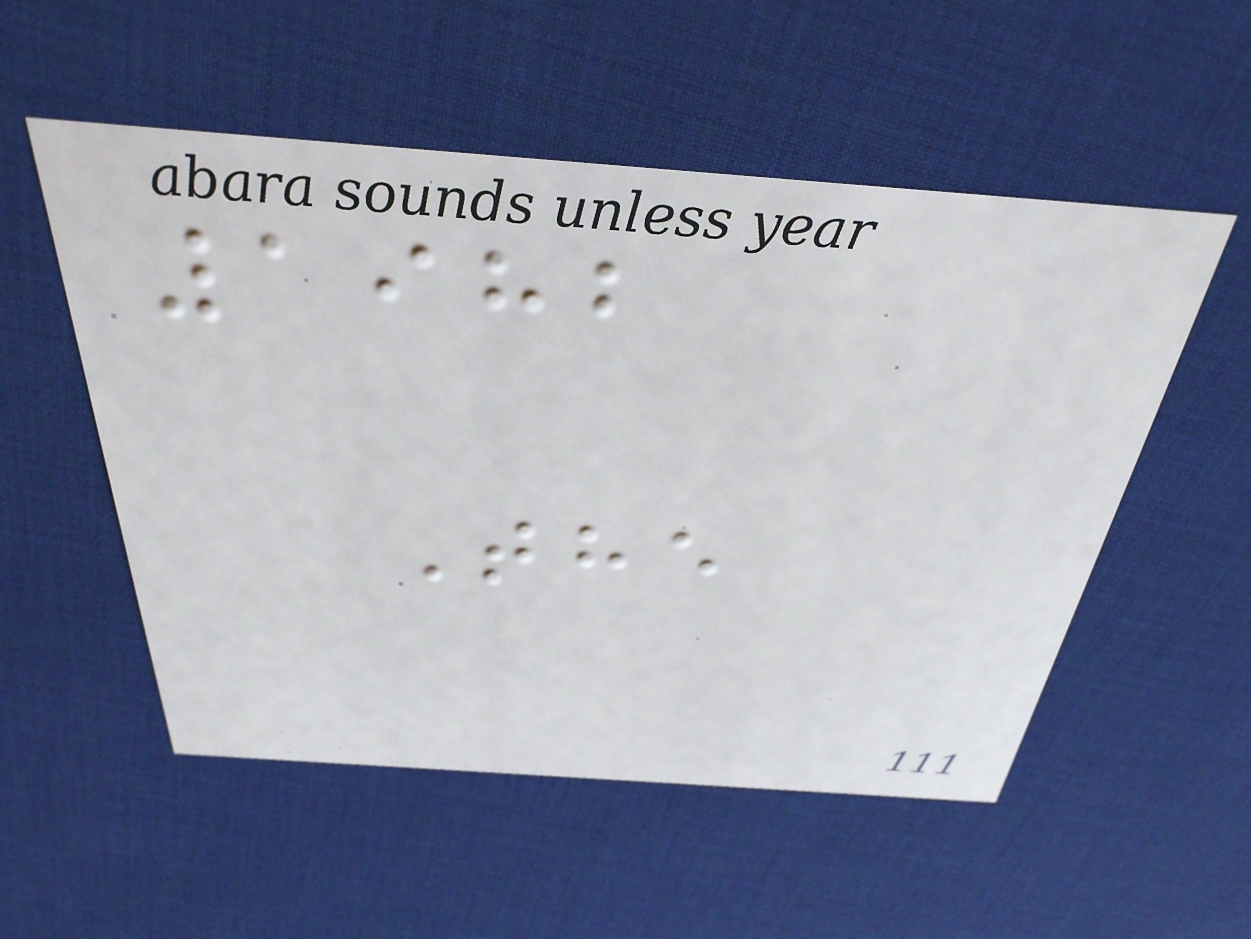1982
The
